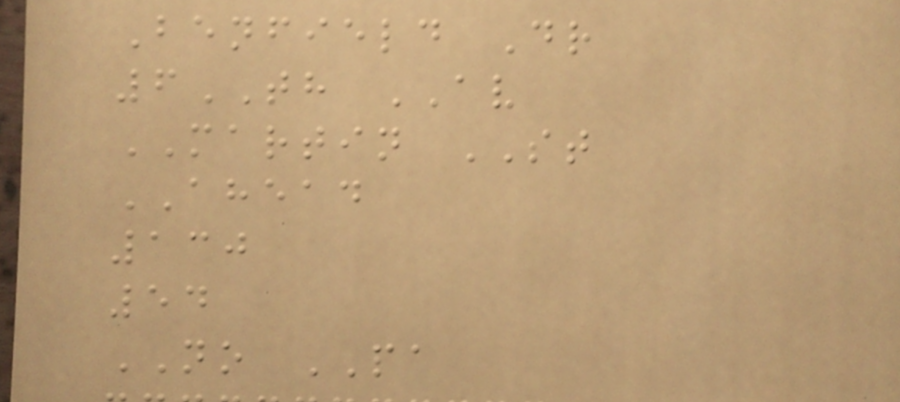Benfield Dr
6TH AV
MARTIN ST
AHEAD
130
54
NO PA
